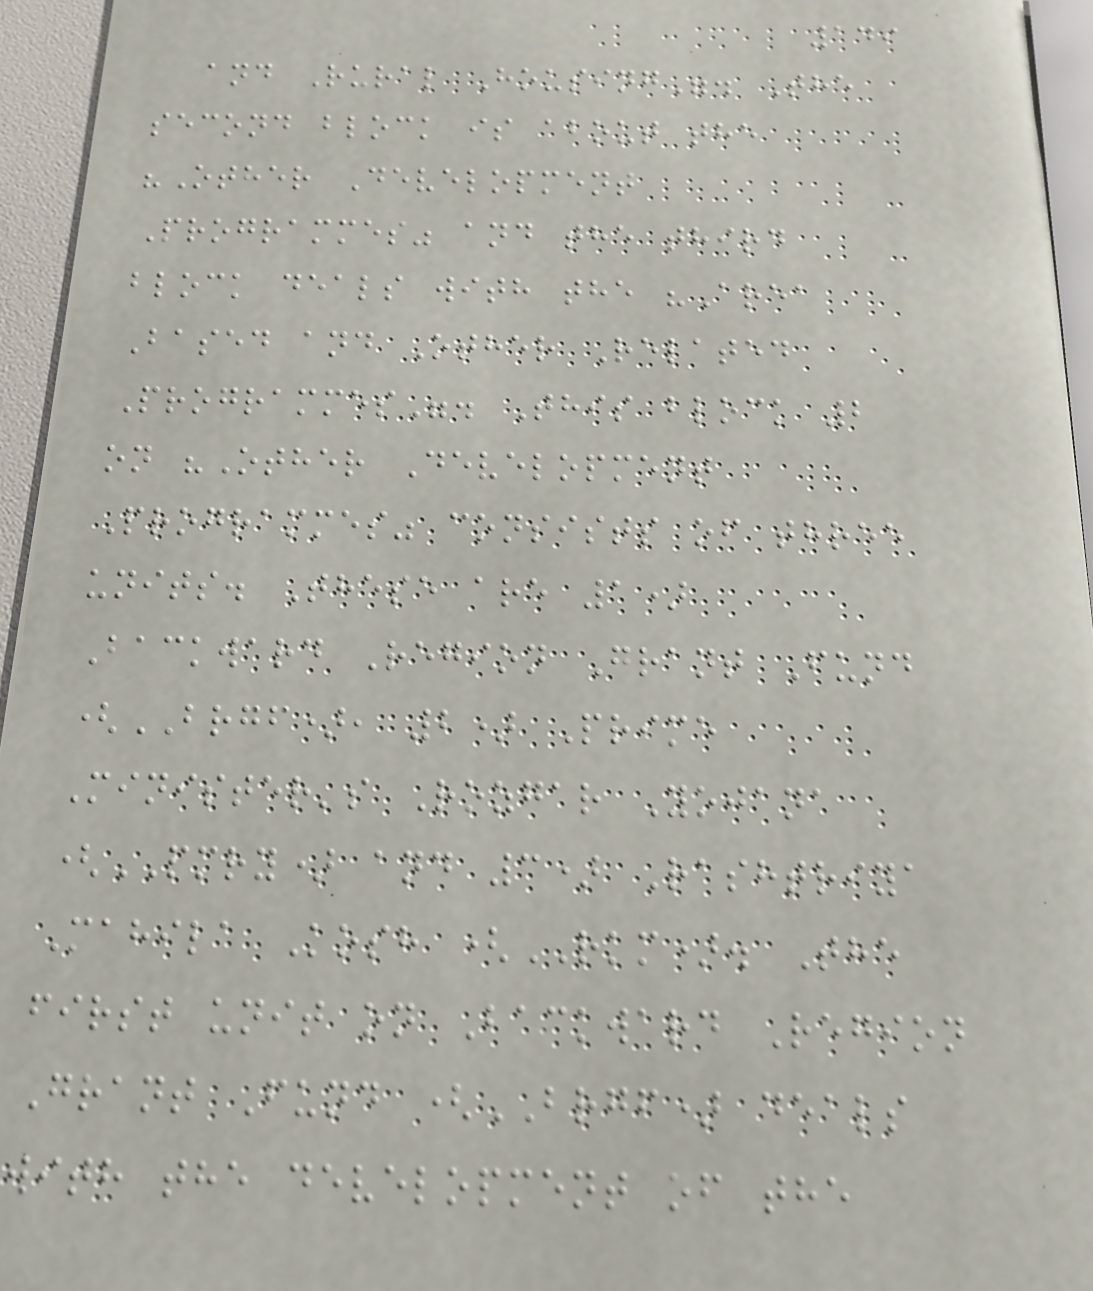149
and Rural Housing". The
second block is about the
"Other Development
Programmes" and the third
block deals with the "Area
Based and Other Related
Programmes". This block 2
on "Other Development
Programmes" consists of three
units. These are 1)
Backward Region Grant Fund
(BRGF), 2) Prime
Minister's Rozgar Yojana
(PMRY) and 3) Rashtriya
Mahila Kosh (RKM). The
first unit on Backward Region
Grant Fund (BRGF) deals
with the development of the
